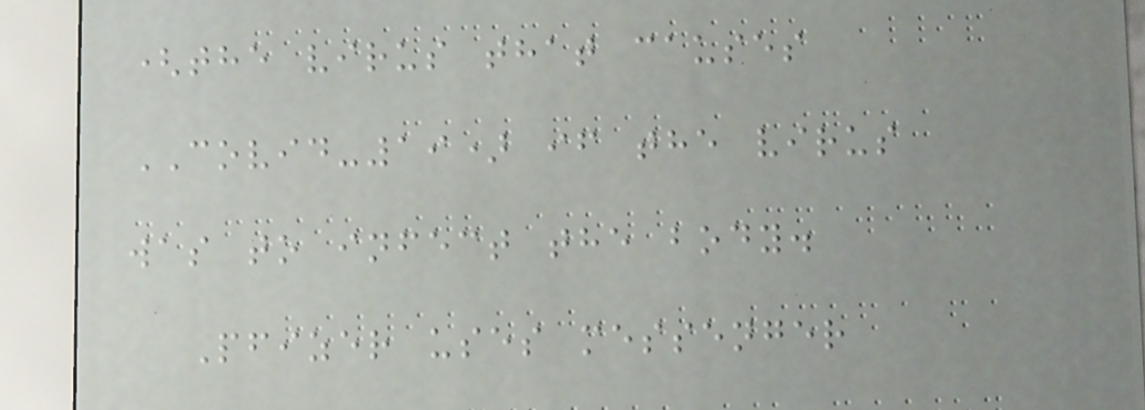(the virus that causes
COVID-19) if the virus
was to infect the body.
Pfizer uses messenger
